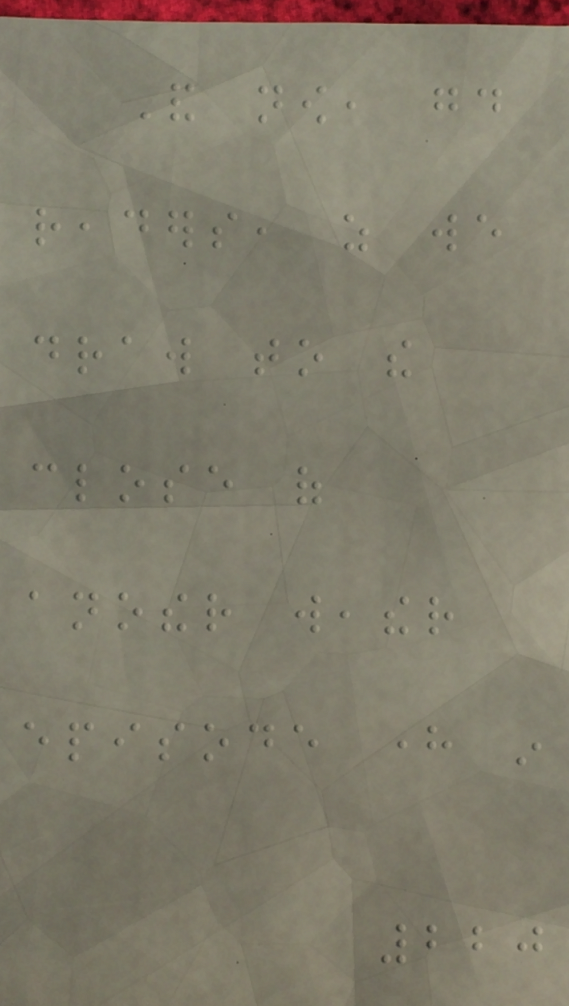And now, good
readers, as we
draw to the
close of
another weather
episode here in
220
